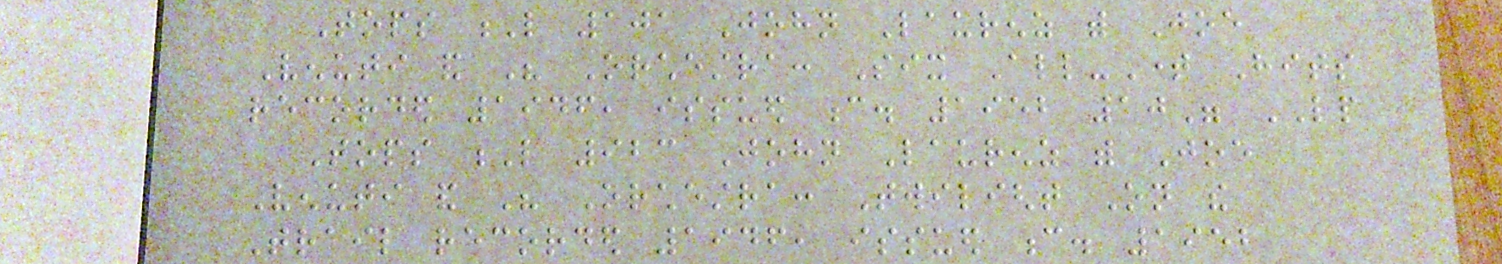Tops L 101 John Laurenz with Joe
Venuti and His Orchestra: Six All-Time Hits
recorded 1946, issued c. 1952 10" LP
Tops L 923 John Laurenz with Joe
Venuti and His Orchestra: Twilight On the
Trail recorded 1946, issued c. 1952
